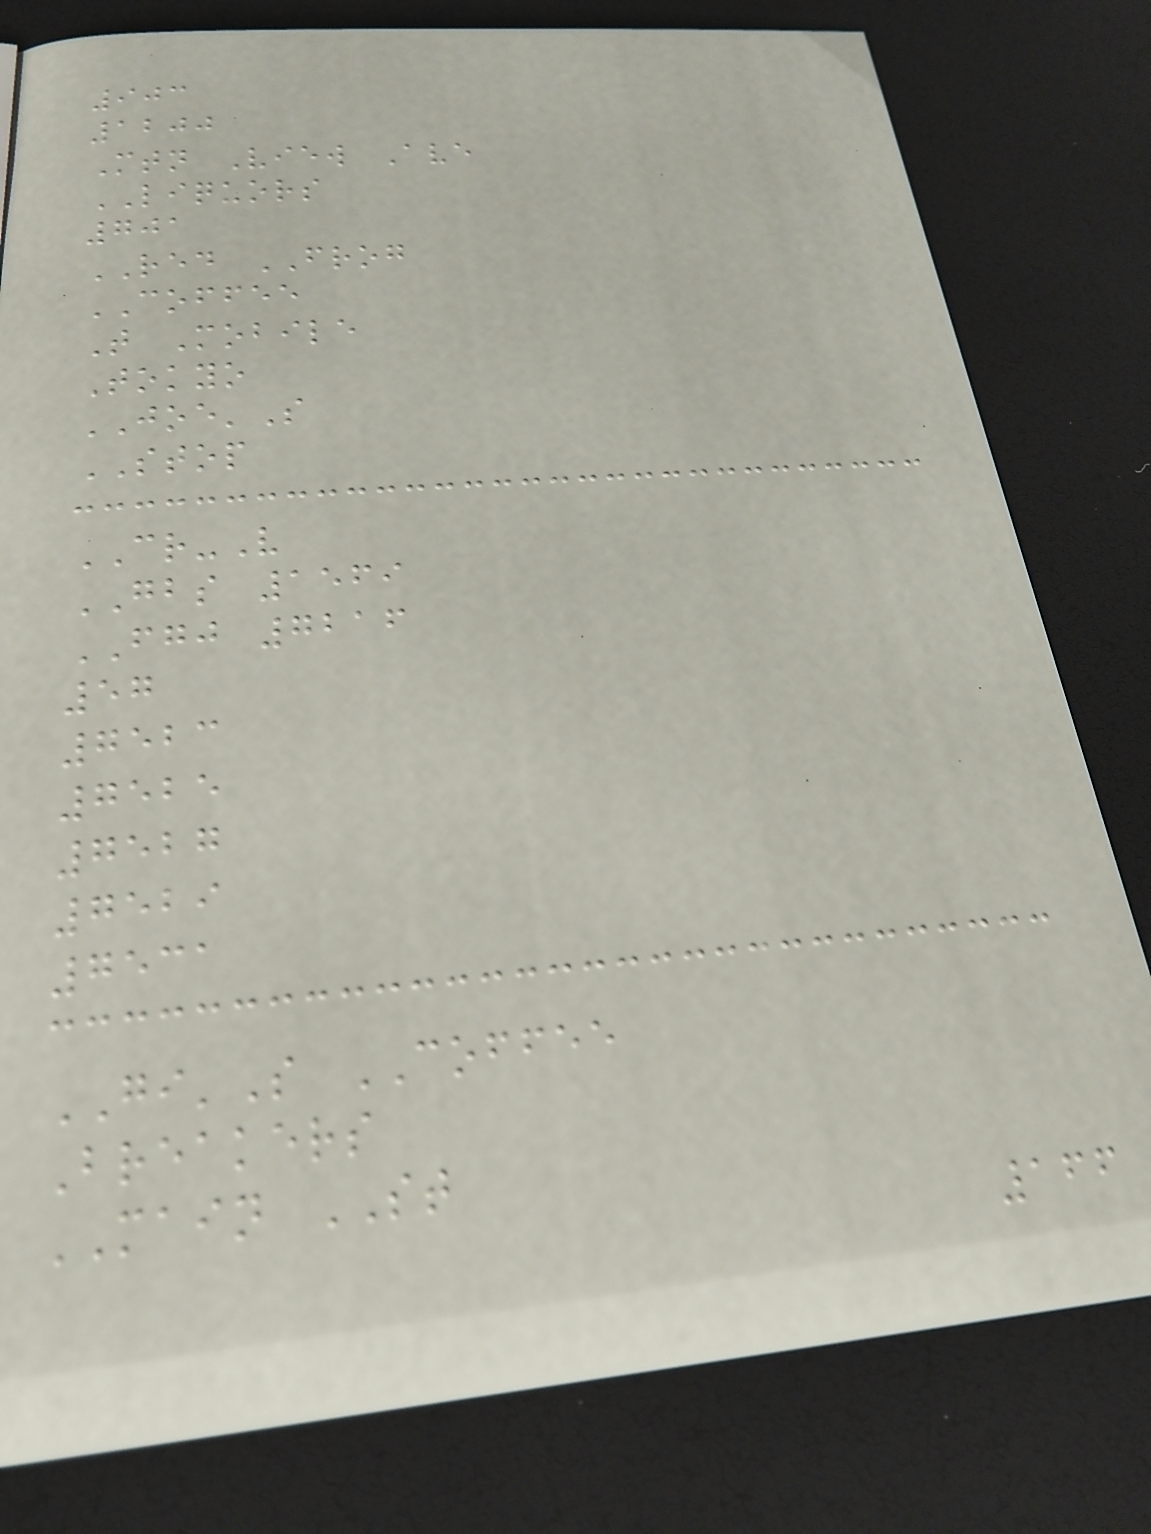903
1200
Mtn View Ave
LIQUORS
701
RED FROG
COFFEE
T Mobile
Tokyo
JOE'S
STOP
CR-V
GBS 1569
FGJ 7216
57
7523
7525
7527
7529
7531
GI'S COFFEE
Breakers
MAIN ST
166
